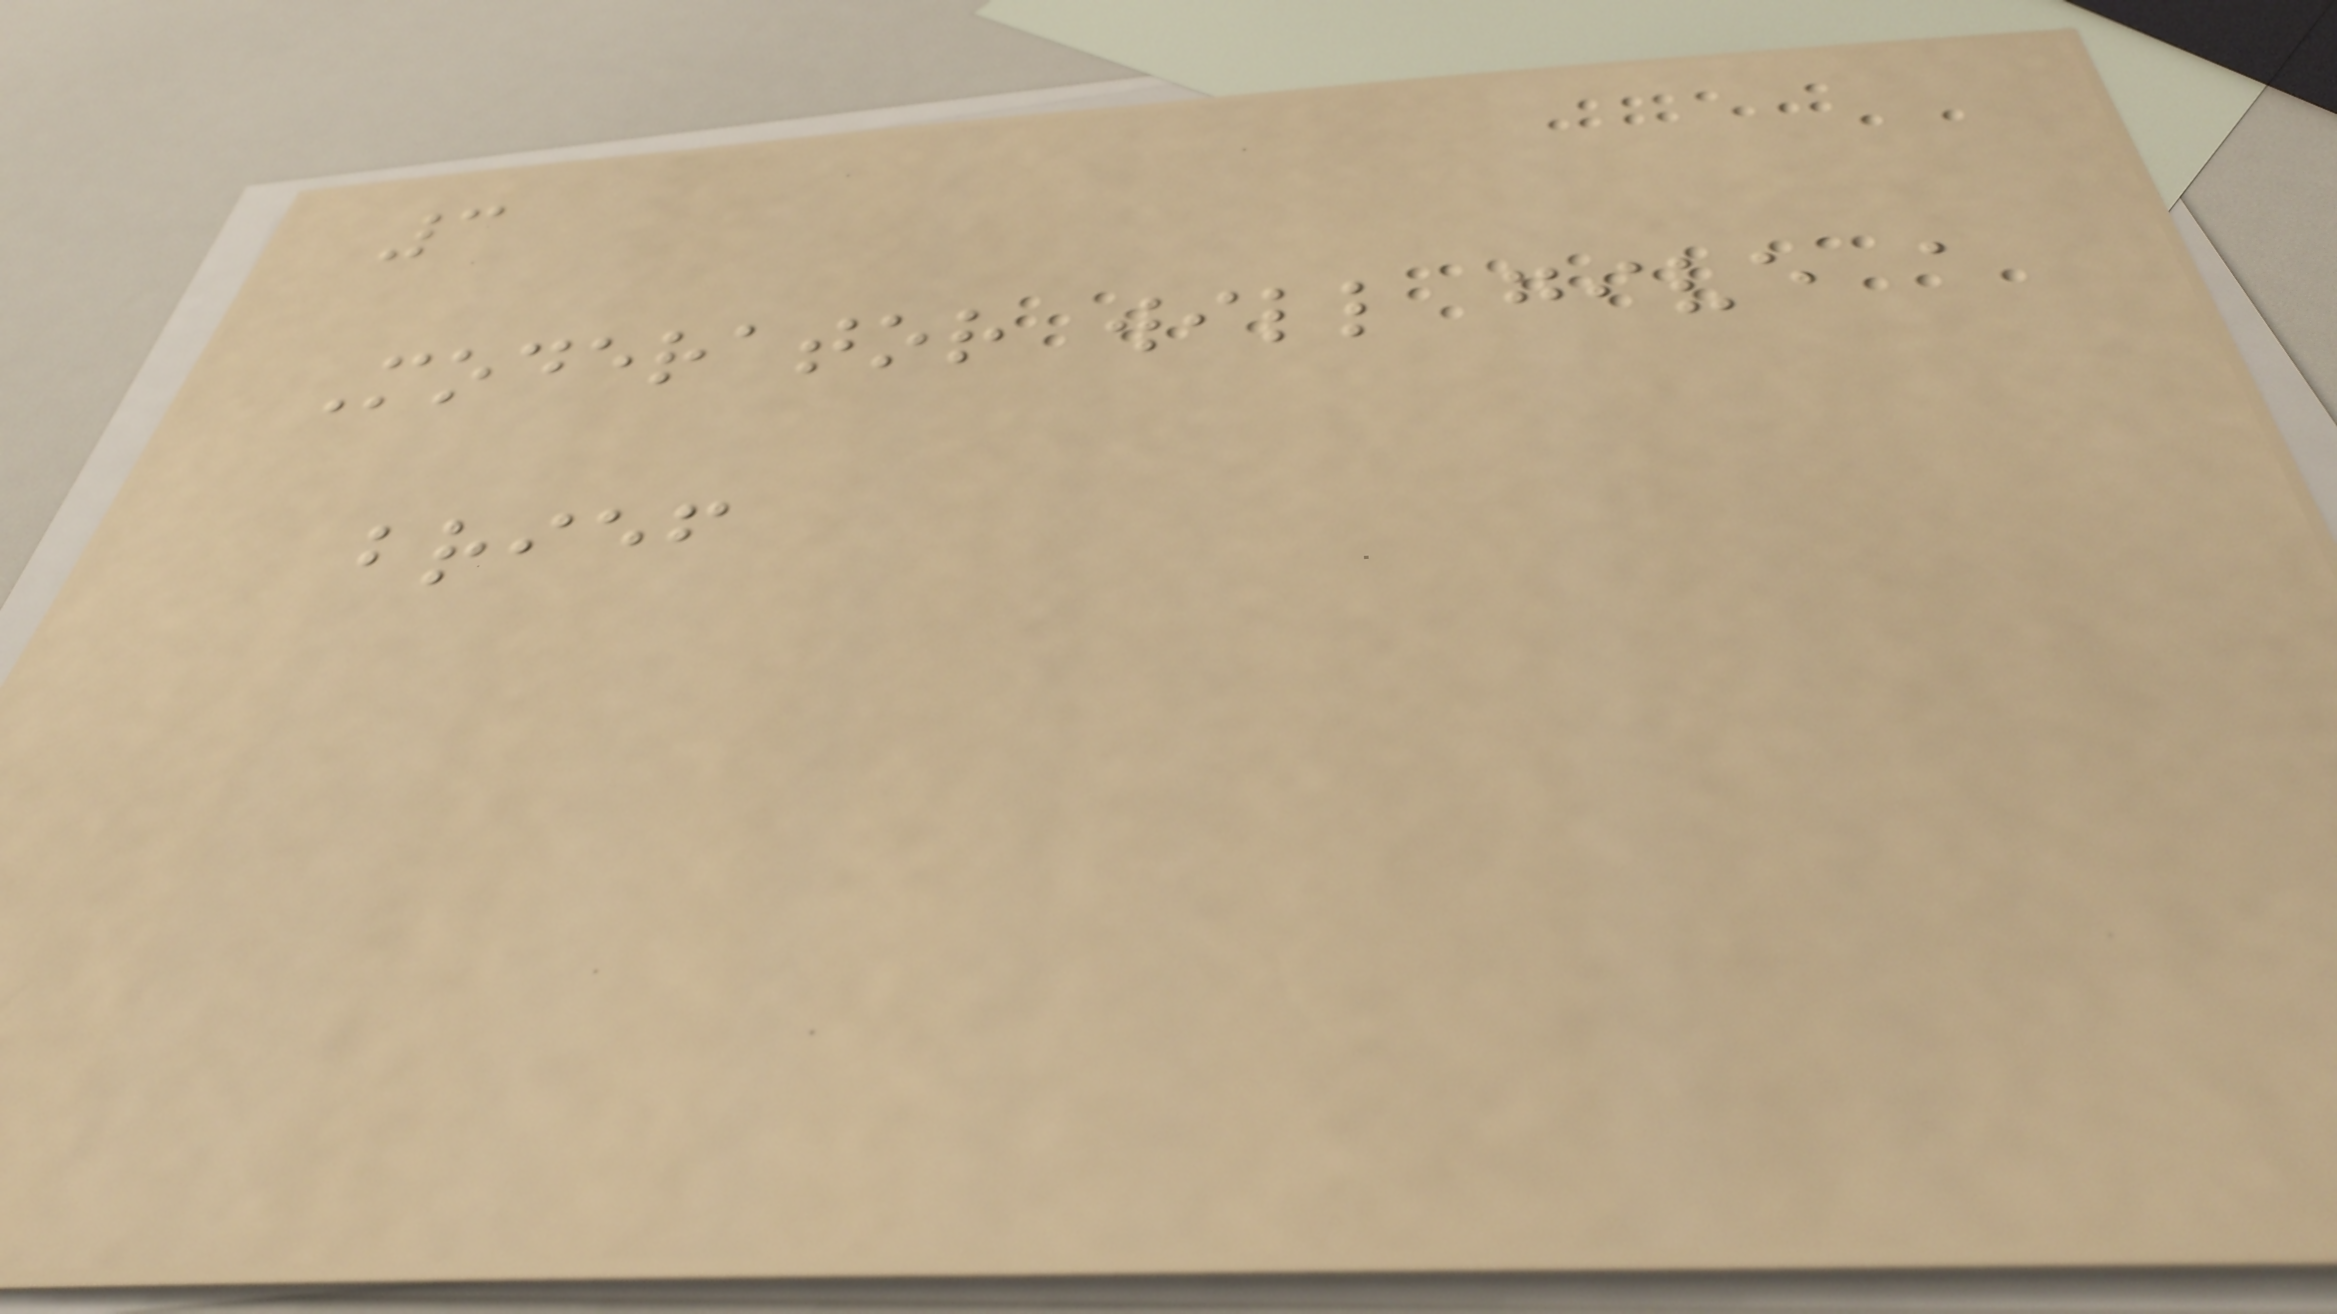3
Moderator will give a
brief
